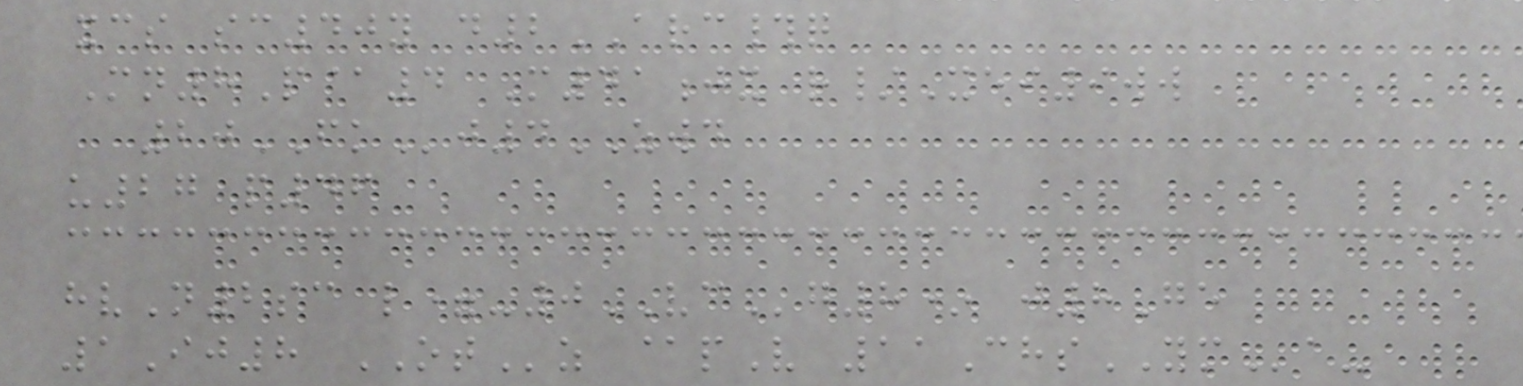xcs sc40y d2ARC#q
Mn8P@4 M41jx r/Xei9ww
20FKj4ZWD
u27 p46
hvN2sc l=-0VCg8* j8Ge
1Ij8 OTz @pV 11ChsYMa-
